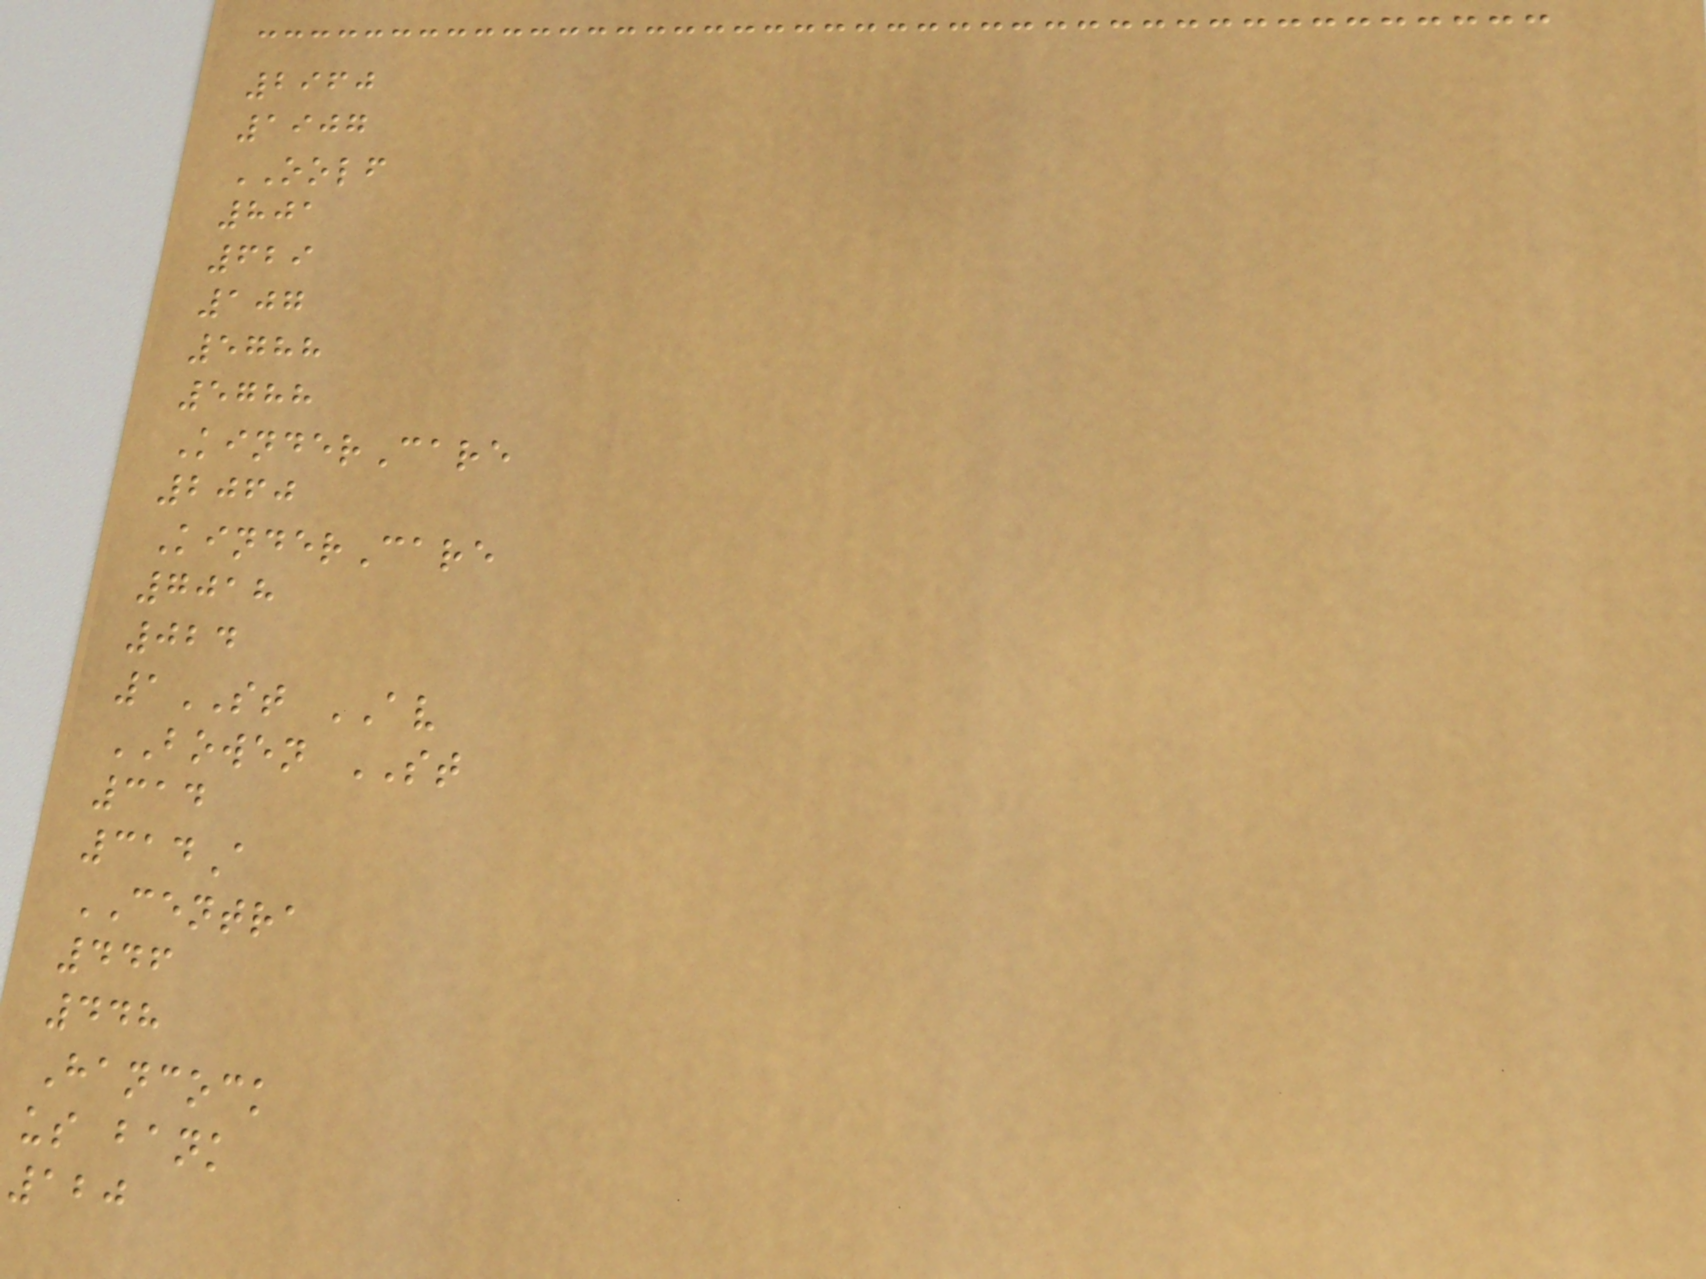2960
1907
OOLF
801
629
107
5788
5788
KinderCare
2060
KinderCare
7018
024
1ST AV
BOWEN ST
314
314A
CENTRA
446
448
Hancock
us bank
120
